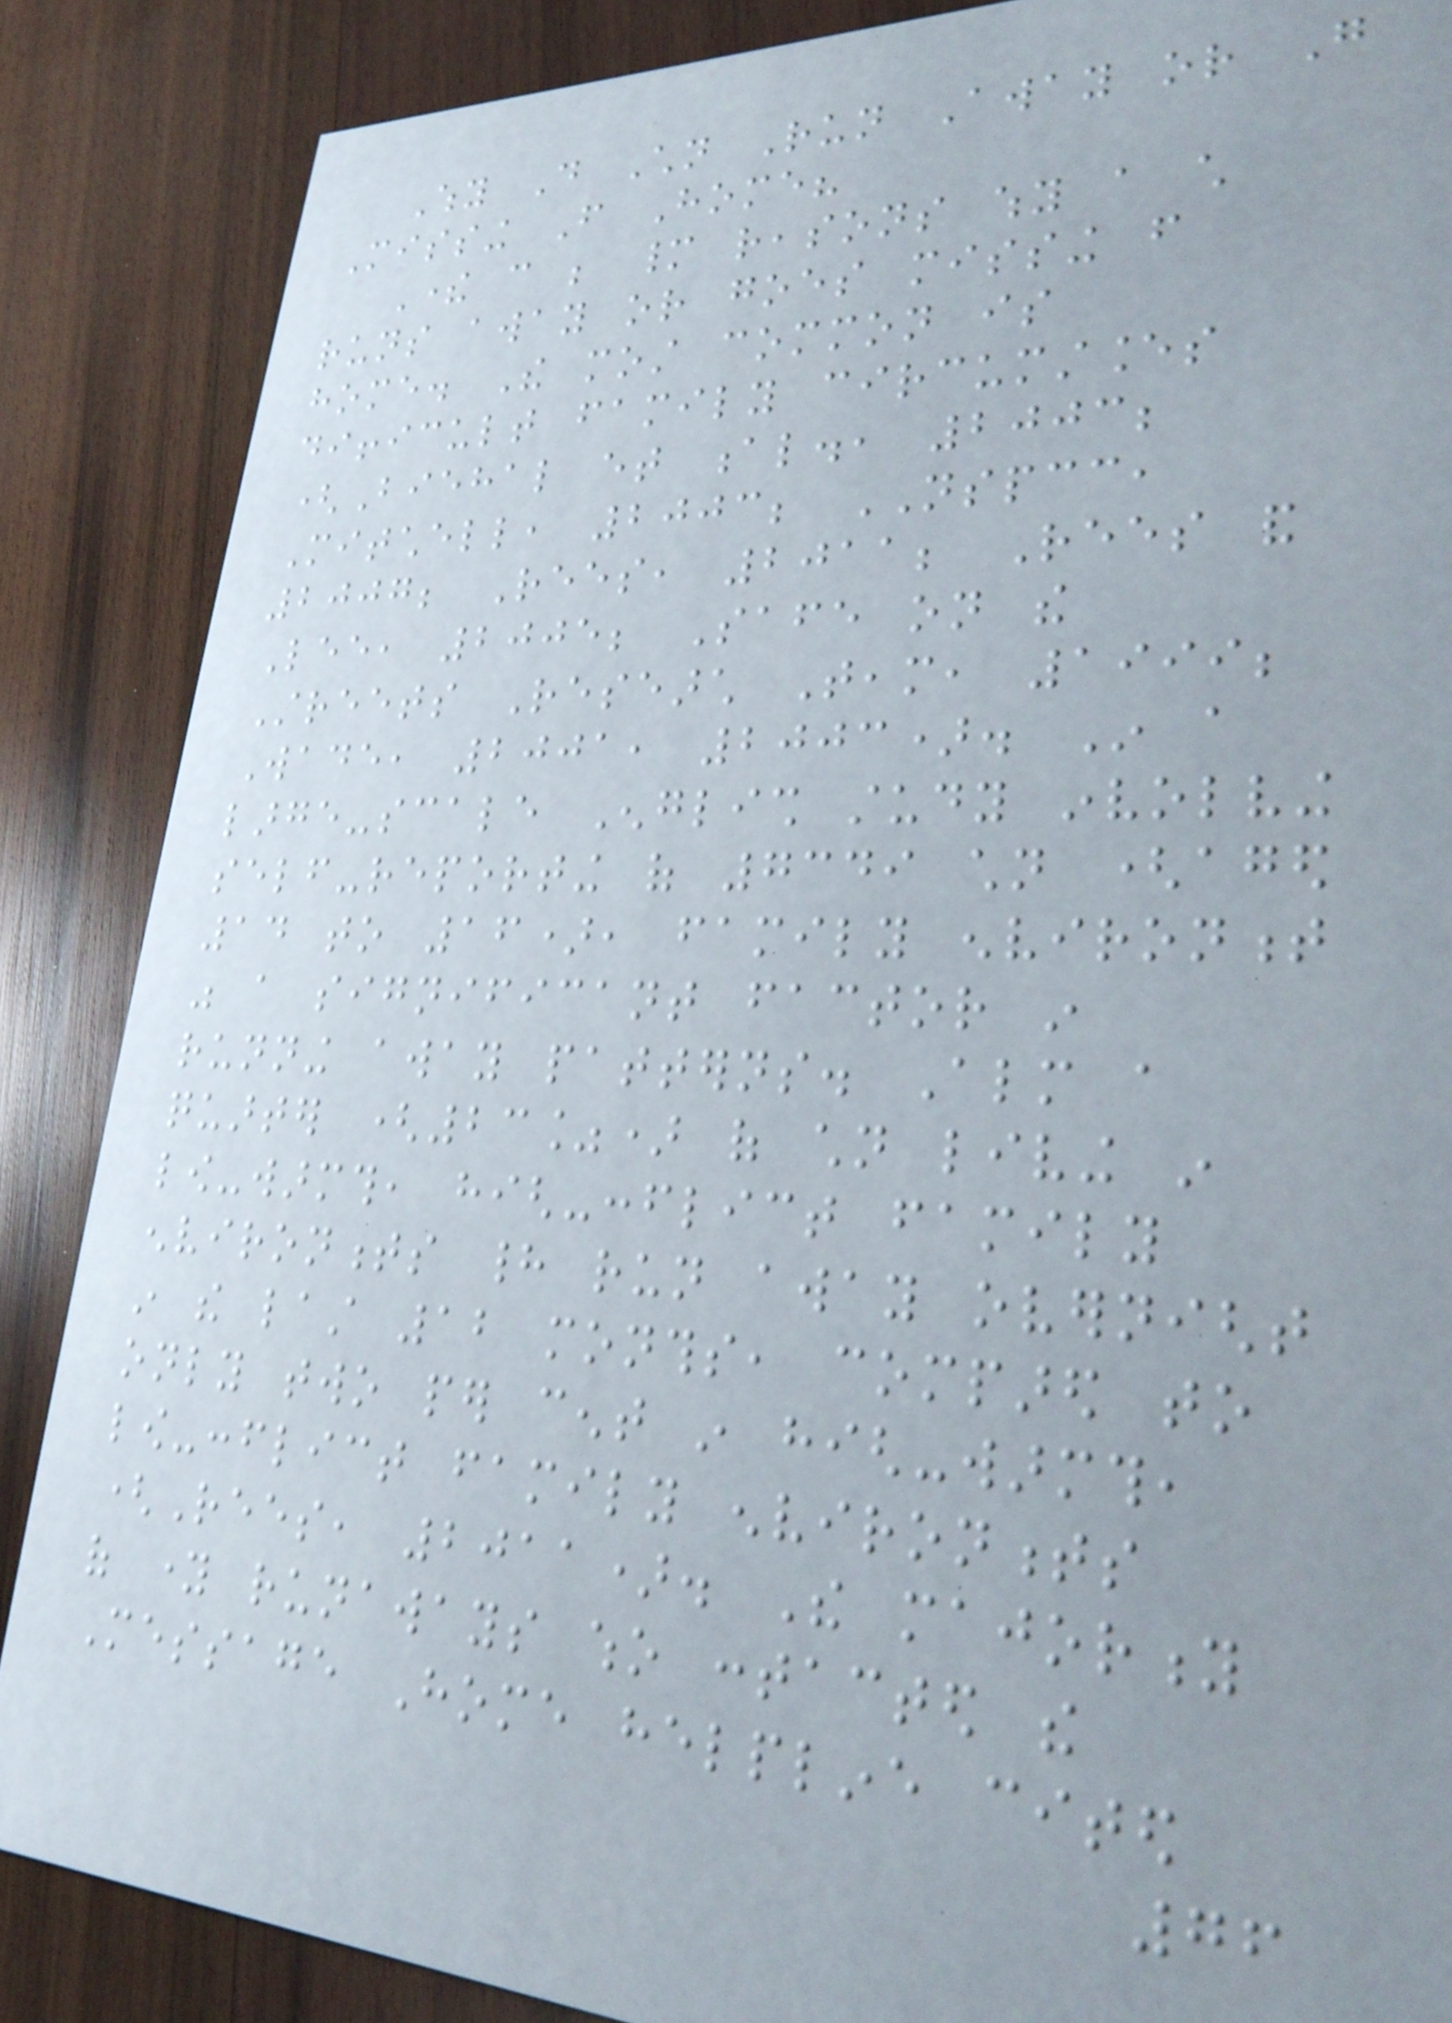Why Do Children Run Away or Go
Missing From Home?
There can be many reasons why a child
runs away or goes missing from
home. The most common is
difficult family circumstances
(Biehal et al., 2003;
Mitchell, 2003; NSPCC,
2007; Rees, 2011; Rees and
Lee, 2005; Safe on the
Streets Research Team, 1999;
Wade, 2001, 2003). In a
large-scale English study involving
self-reporting of 7349 children (aged
14 to 16), family environment
was a significant factor in
running away patterns. Almost a
quarter (23%) of children living in
low-warmth, high-conflict family
environments had run away overnight
in the last 12 months, compared to
only two per cent in high-warmth,
low-conflict family environments
(Rees, 2011). The majority
of young runaways who contacted the
Message Home helpline cited
76
